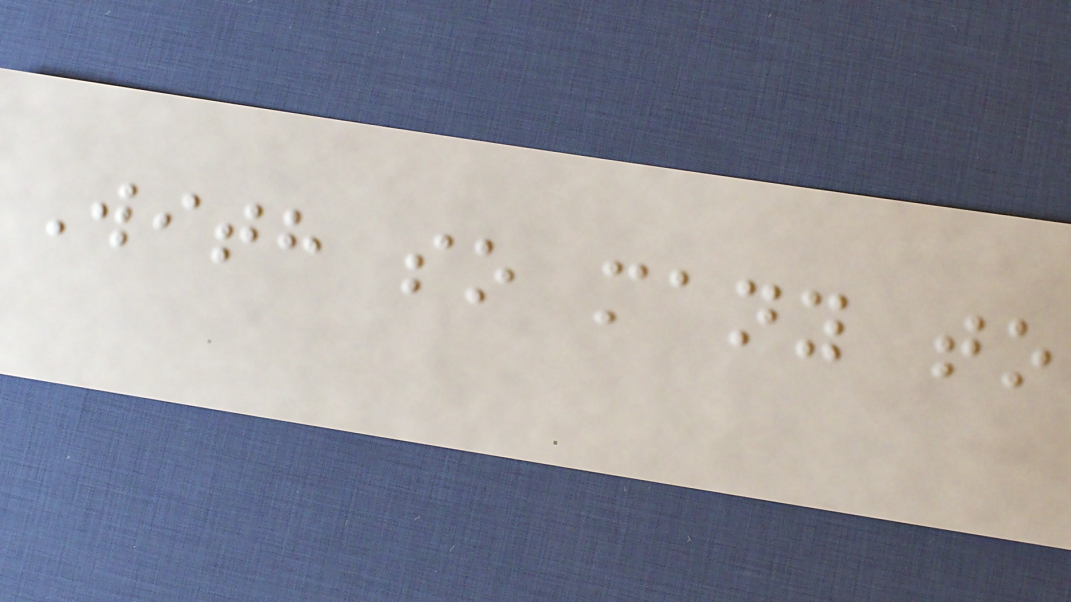With so many to
